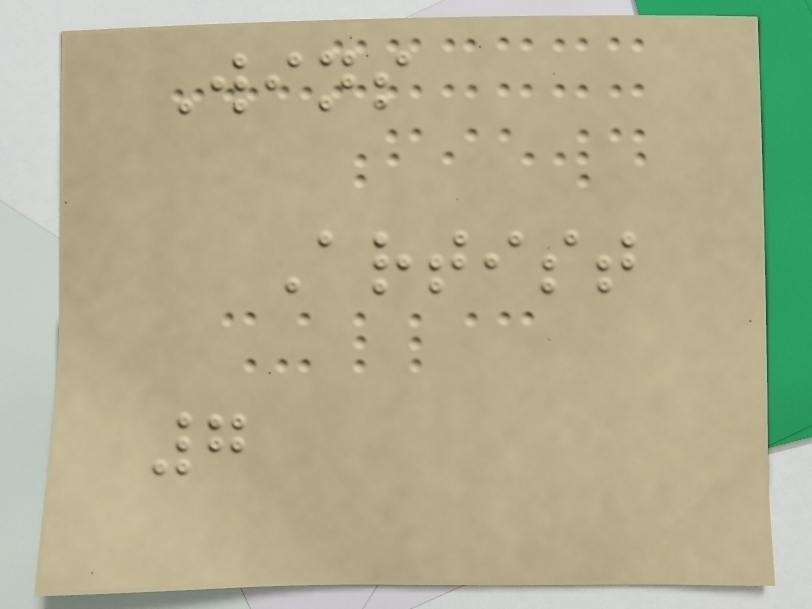Wins
Artist
7
